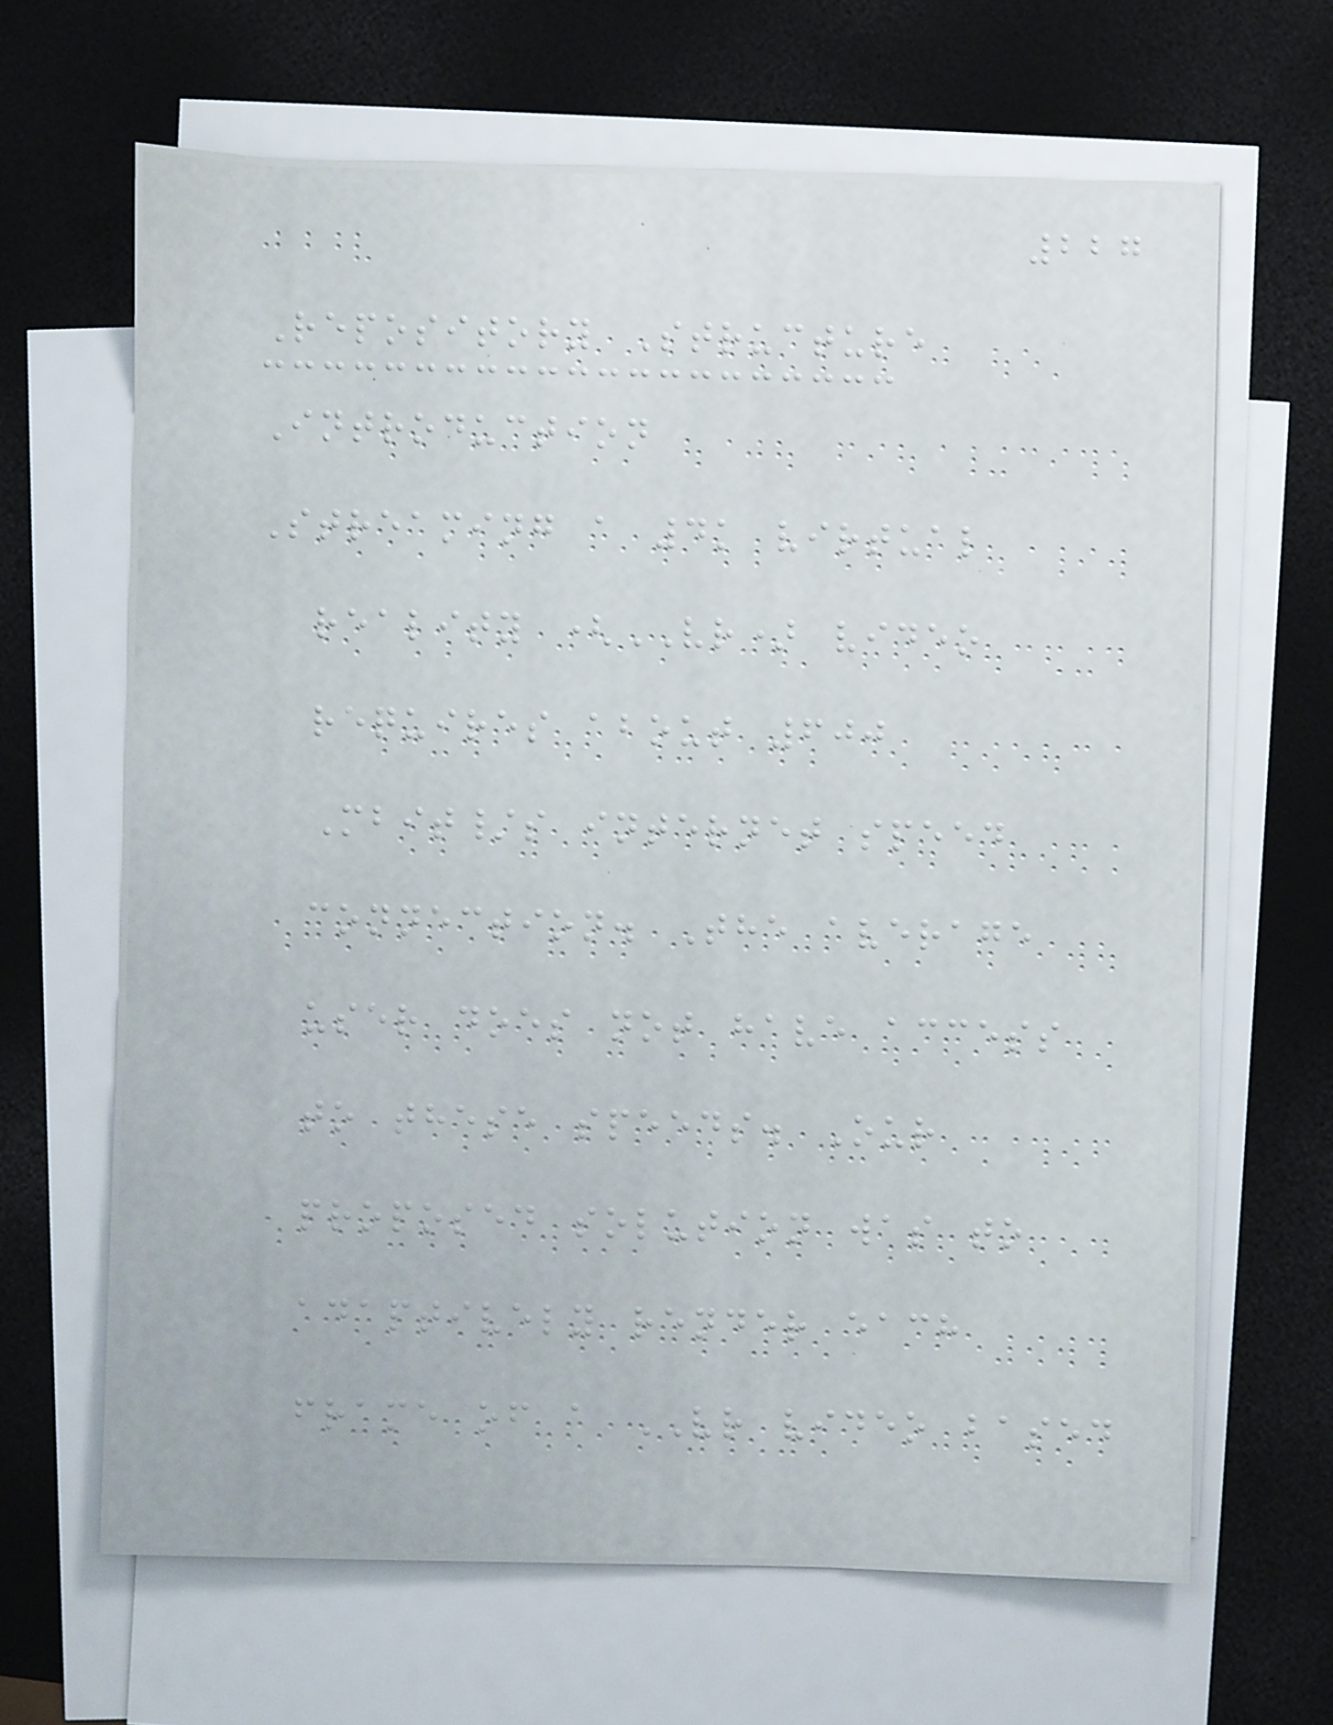227
Repository Structure
Introduction
Streaming a 4k virtual
reality (VR) video
requires about 600
Mbit/s internet speed
connection. The average
user does not have access
to these speeds. Our
proposed solution was to
adaptively render each
frame of a VR video based
